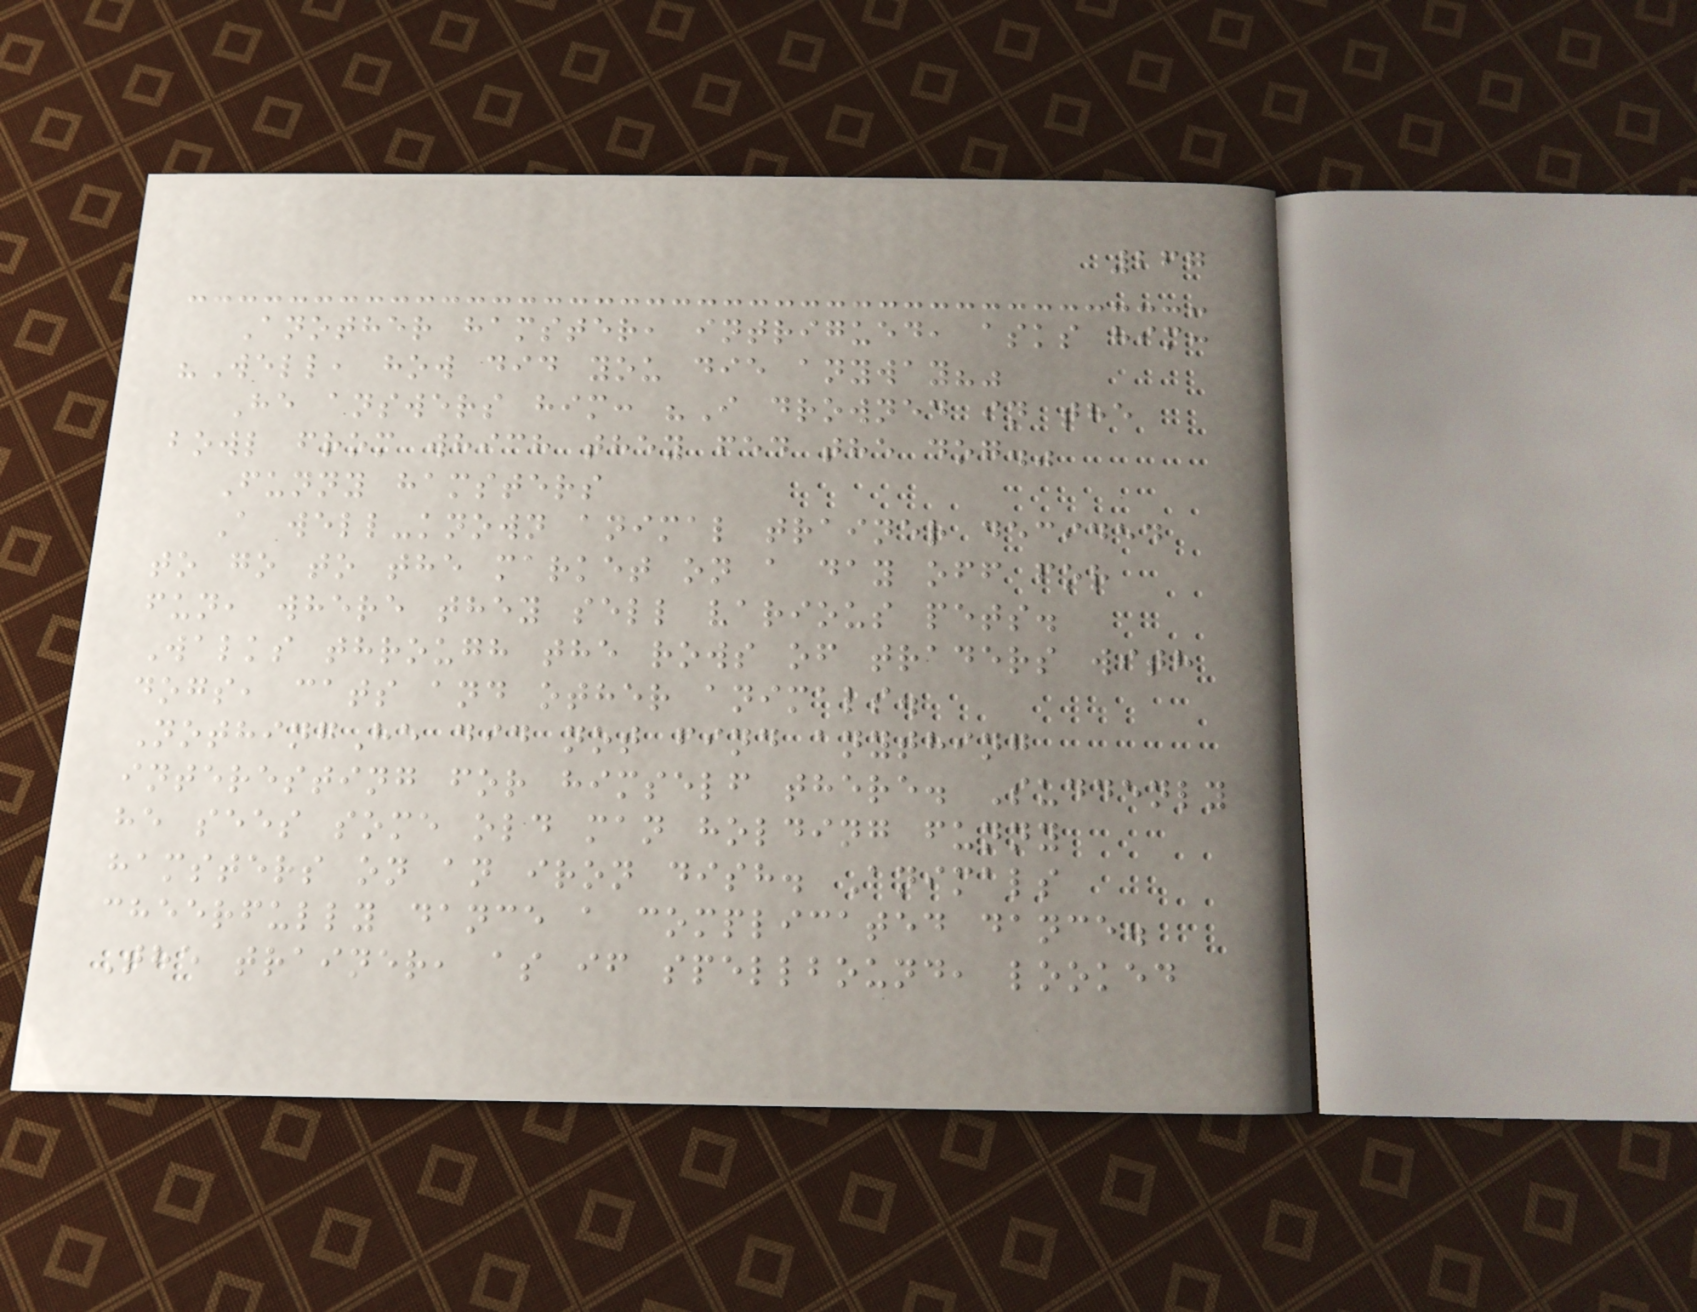267
Another hamster, intrigued, asks him:
"Well, how did you die anyway?"
He answers him: "I drowned in the
bowl from which they fed the dog."
Funny hamsters
A well-known animal trainer decided
to go to the market on a day off for
fun, where they sell various pets.
Walks through the rows of traders with
dogs, cats and other animals.
NothingHe did not find anything
interesting for himself there. Suddenly
he sees some old man holding funny
hamsters on an iron dish. Animals
cheerfully dance a complicated dance.
The trainer, as if spellbound, looked
